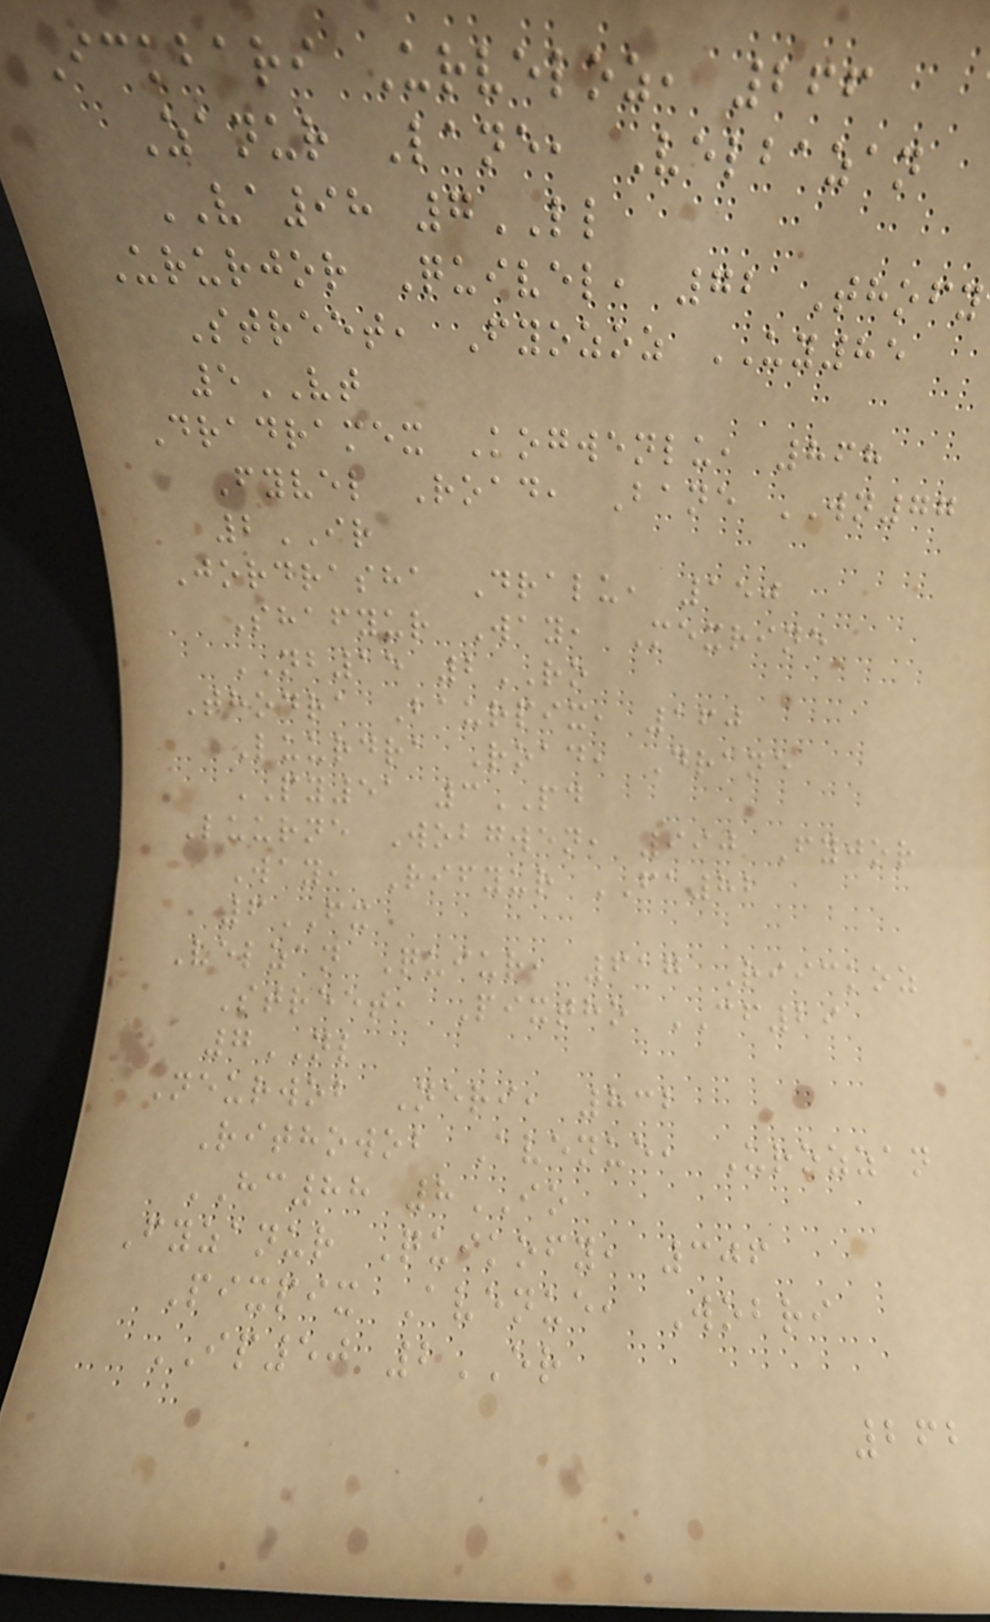Ickbari Urveloz, 266
Zanur Lane, Velbazan
VA98 7LL
Ururjor Quivel, 72 Thofy
Street, Fyozoz UY85
5VT
Dradramex Kogwenlu, 868
Fyvel Road, Bane WN77
2IR
Jordrasha Dralu, 150
Shafyur Way, Mexrine
NB15 2RO
Thodra Baurpix, 160
Luurdra Road, Drane
PY51 3PD
Luurne Wobgwen, 990 Fyjor
Way, Rifyur FA82
6FX
Velzan Quiur, 617 Riickoz
Street, Pixtho CF29
7NL
Neurwob Neri, 832
Rithowob Avenue, Urozzan
HC88 8IO
Fyzanur Quikofy, 306
Pixpix Avenue, Wobri
IP50 2ER
262
